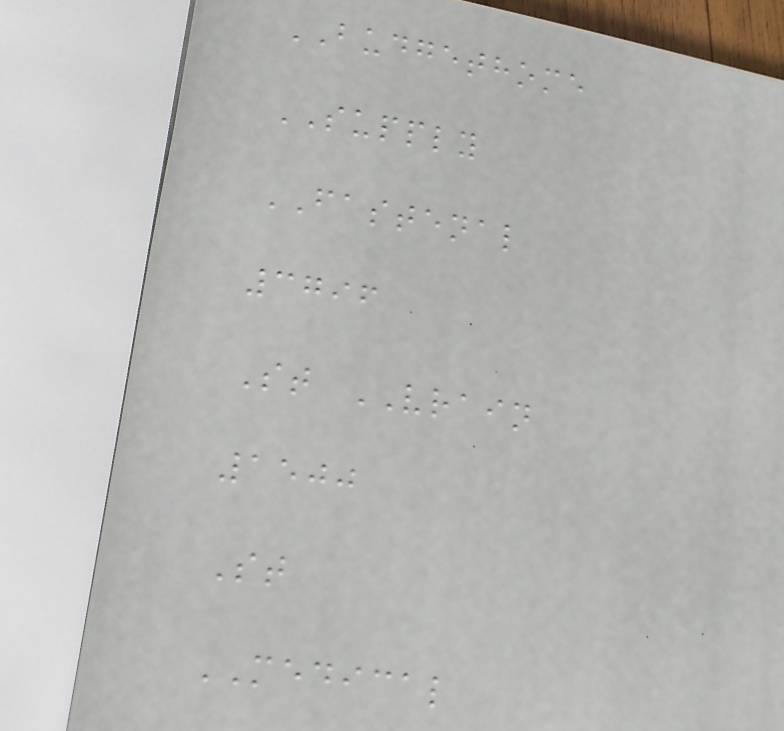BUDGETHOME
SUPPLY
FASTENAL
3796
St VRAIN
1500
St
MEDICAL
